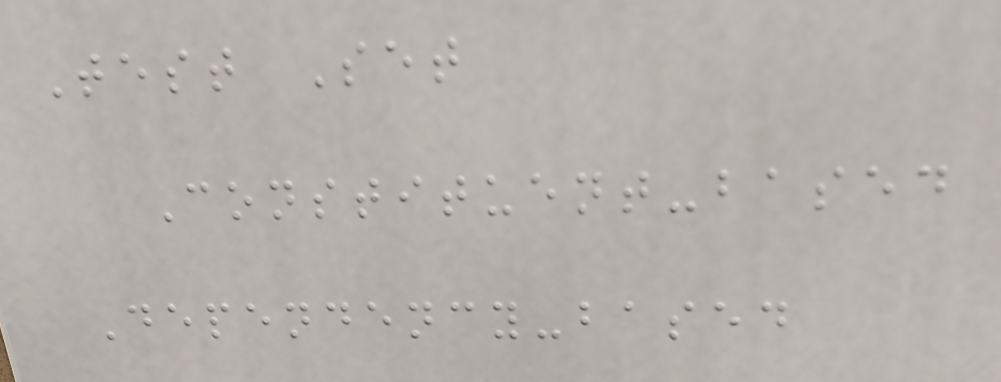Test Set
Constituent-based
Dependency-based
